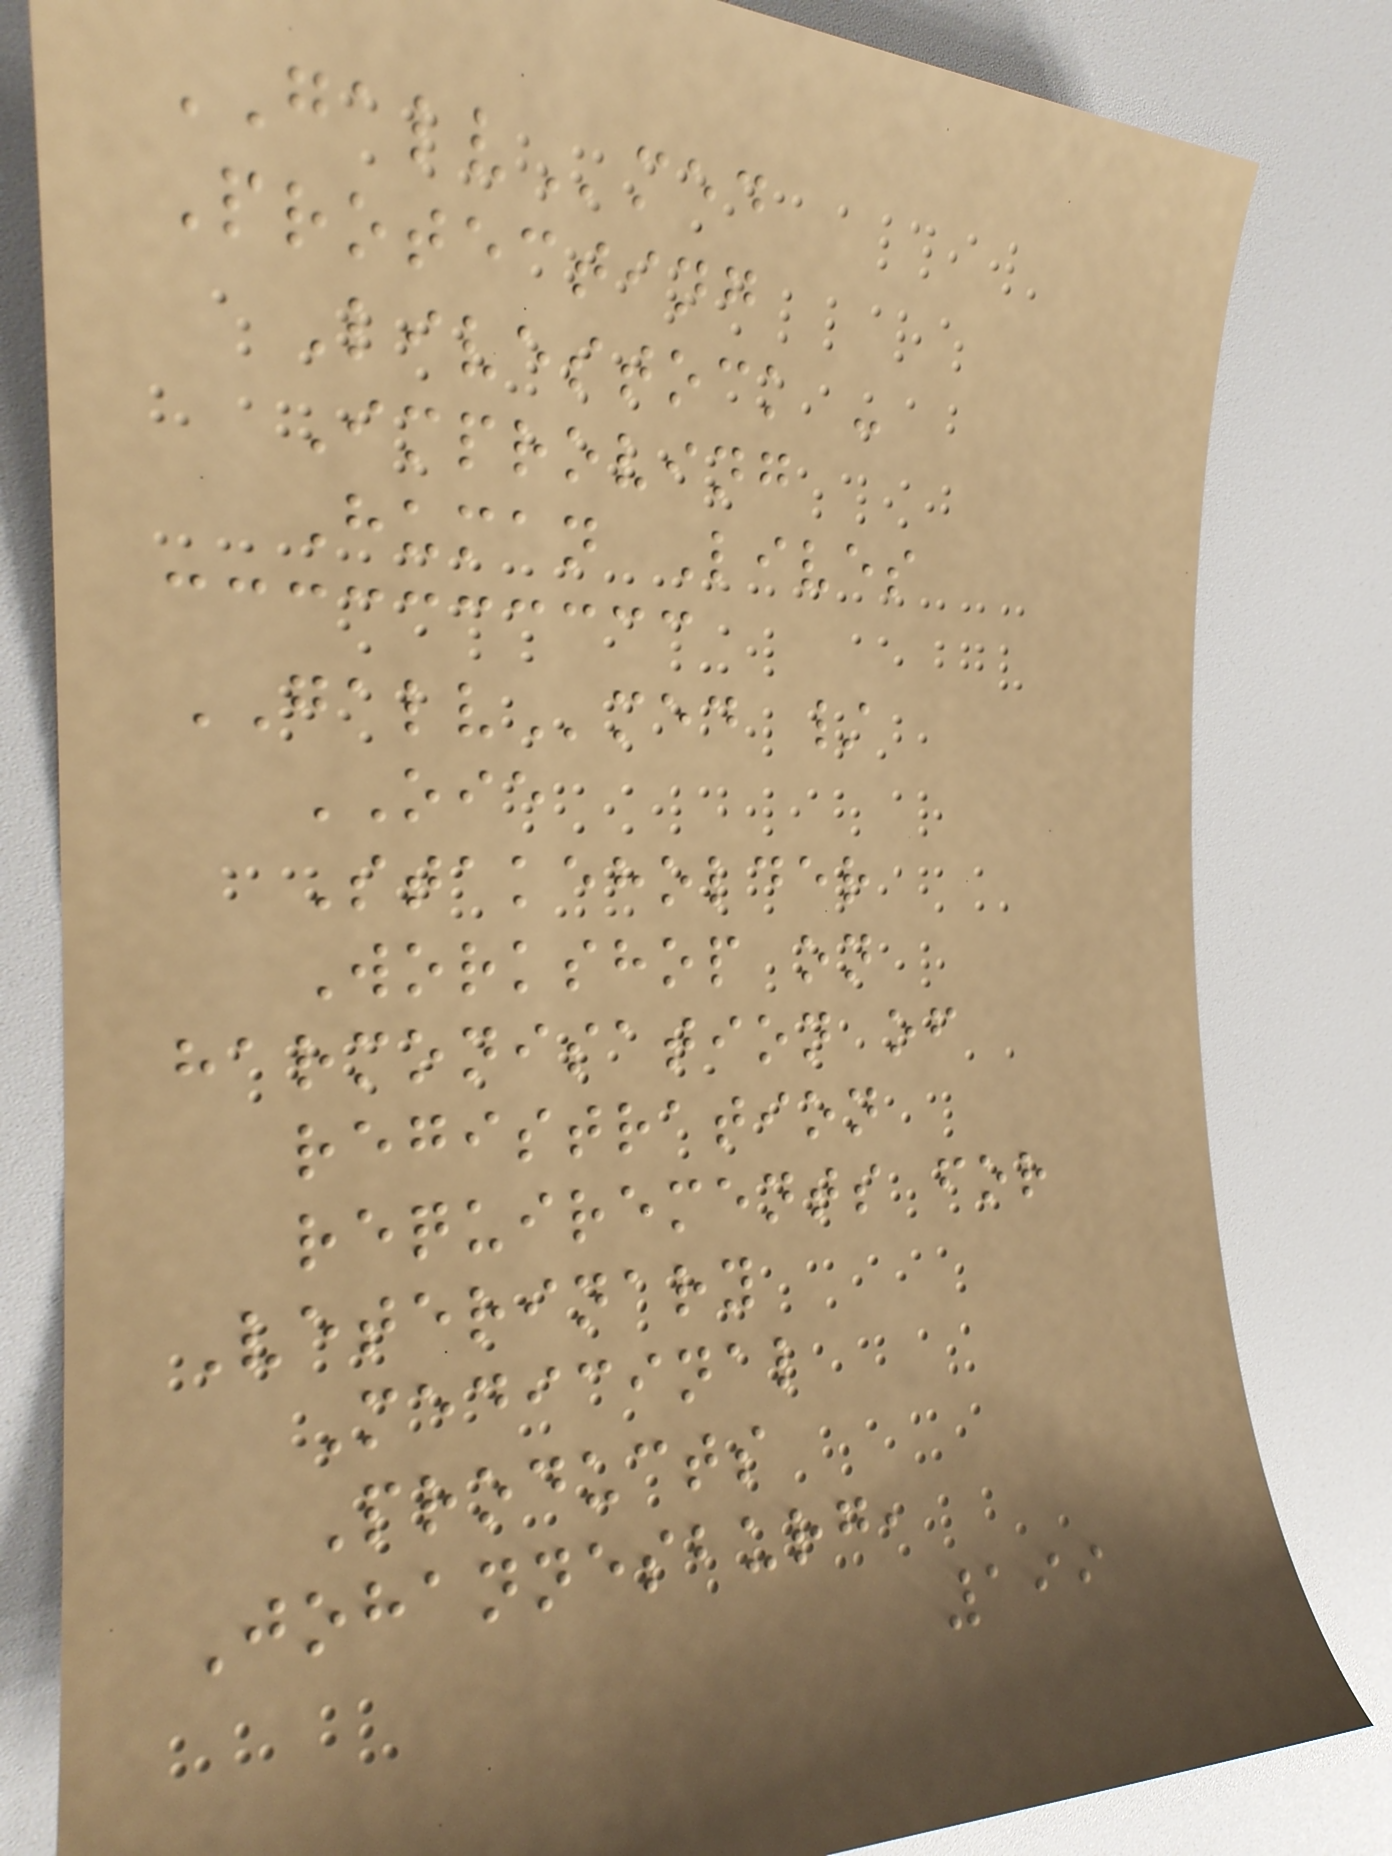GALVmed
Protecting
Livestock -
Improving
Human Lives
GALVmed /
OIE
Stakeholder
Workshop on
harmonisation of
registration
requirements for
Veterinary
Medicinal
Products
Johannesburg,
199
